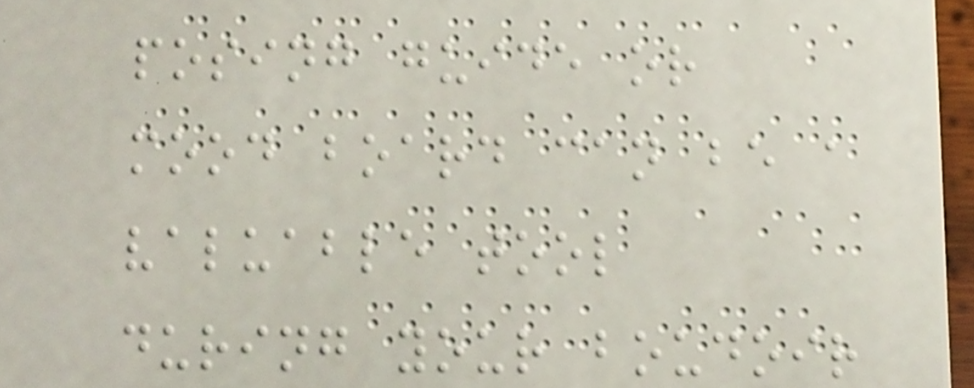posing guide or
mood board can be a
valuable tool
during your boudoir
